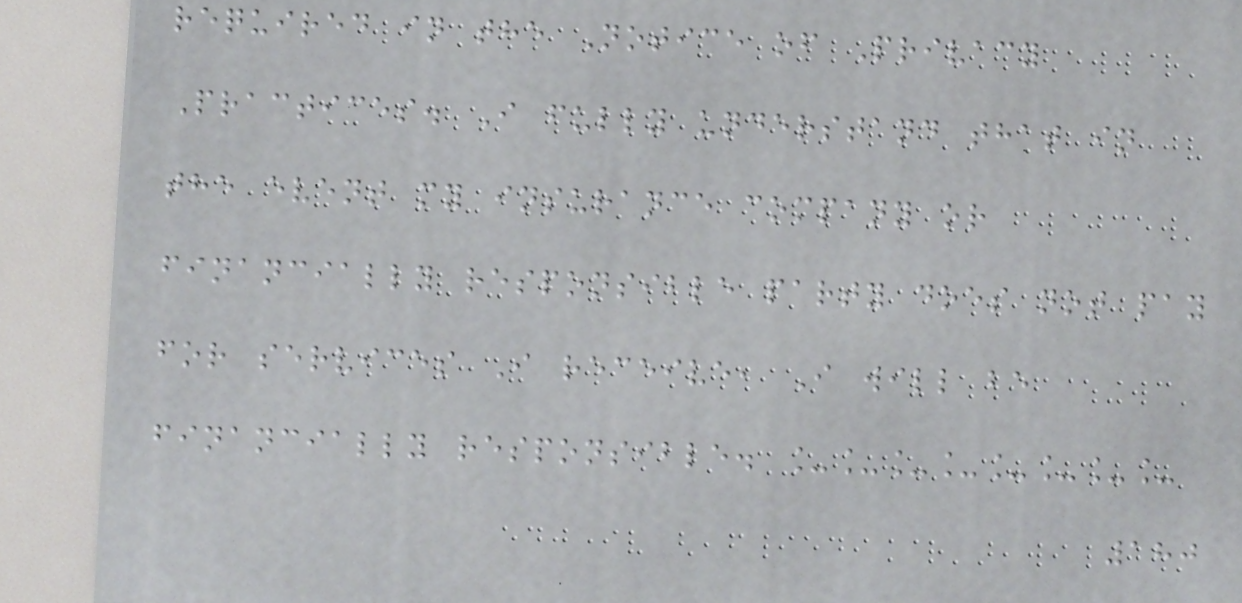required in the Notice of Privacy
Practices. I fully understand that in
the event my insurance company or
financially responsible party does not pay
for services I receive, I will be
financially responsible. ________
180
